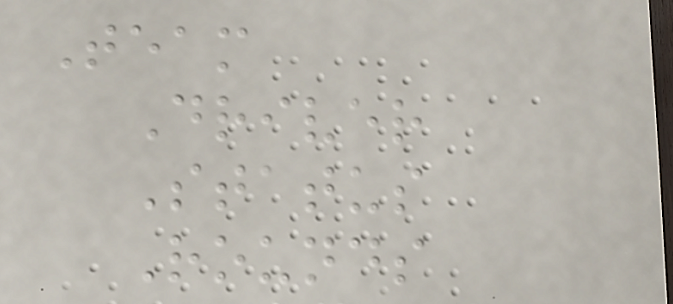Team
Driver
Status
Rounds
